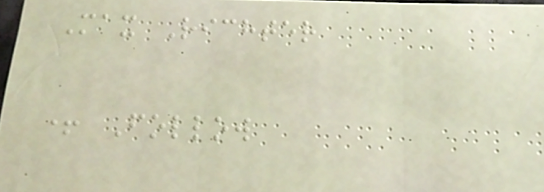Max Richter
+ Follow
